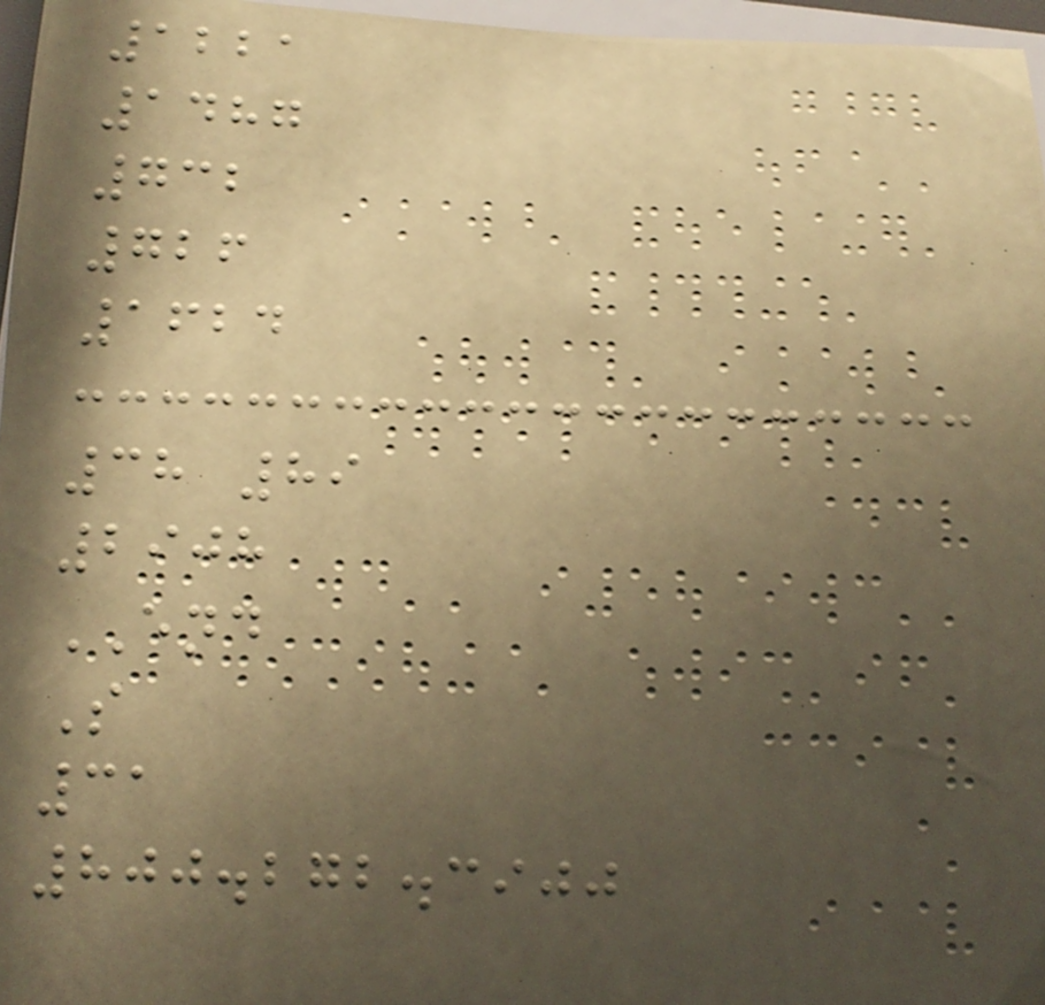1221
1487
732
726
1624
38 89
2908
END
S
31
800.272.3900
